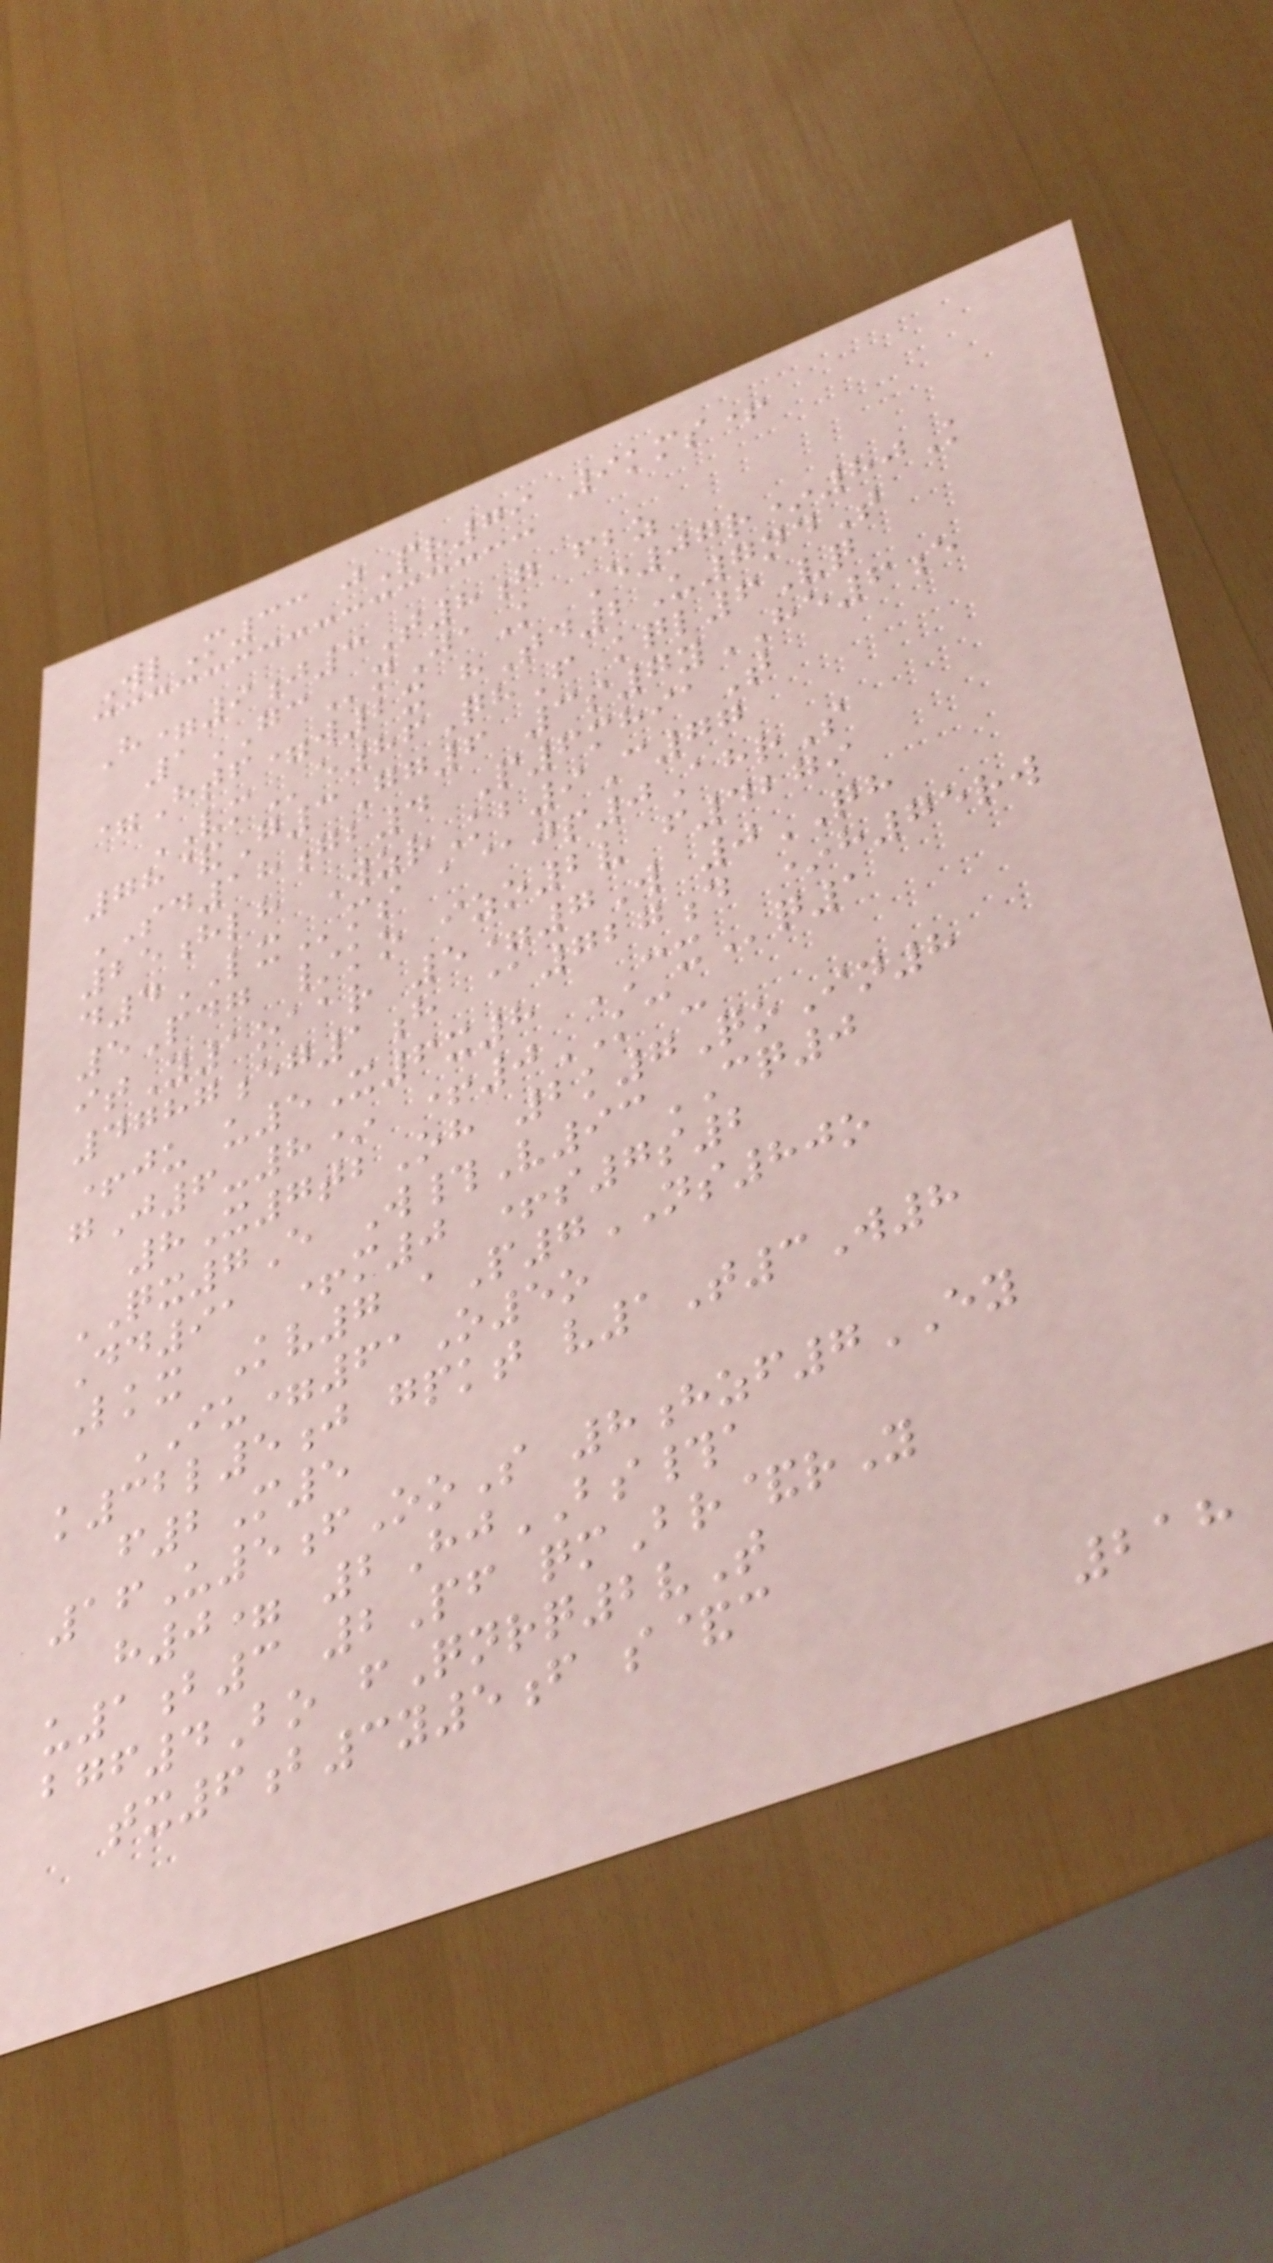WlM33 jPr79 9kms+
H=9j3T8g fbz
1GCnJaK E07r*80K
=Htf=w2x hTd2U7ndT
VMe86QhF kql6Vq
78&G3Gg6 3s7yHE6e
SD18gb4 P6mhiaT
25hlh WzrKb9C77
d4LXms a@jp0AhrS
5Pdg /ko izo2v f4279
itY1oaar 5=7W 0QH
4787eg1h @727d *h75rw
+ju u5X6x8 CXq1
gJ6-8* +0KC-
8X7tbOh 2k7QoIn8
QX7E W#V93CQ0
Dd91 +m0 +s7s2
Lkx Kv7 aP7NS80o
IU=61O5o
k32l5j gpkt v1T3W8
f2M5
16U5fOoS 8hzf7EY
h0= 2HjBS#a
u1b3 2Pf qmBr&rY
bgf4Bo fQnrq2vT
tx6b3y5f s&c
218
